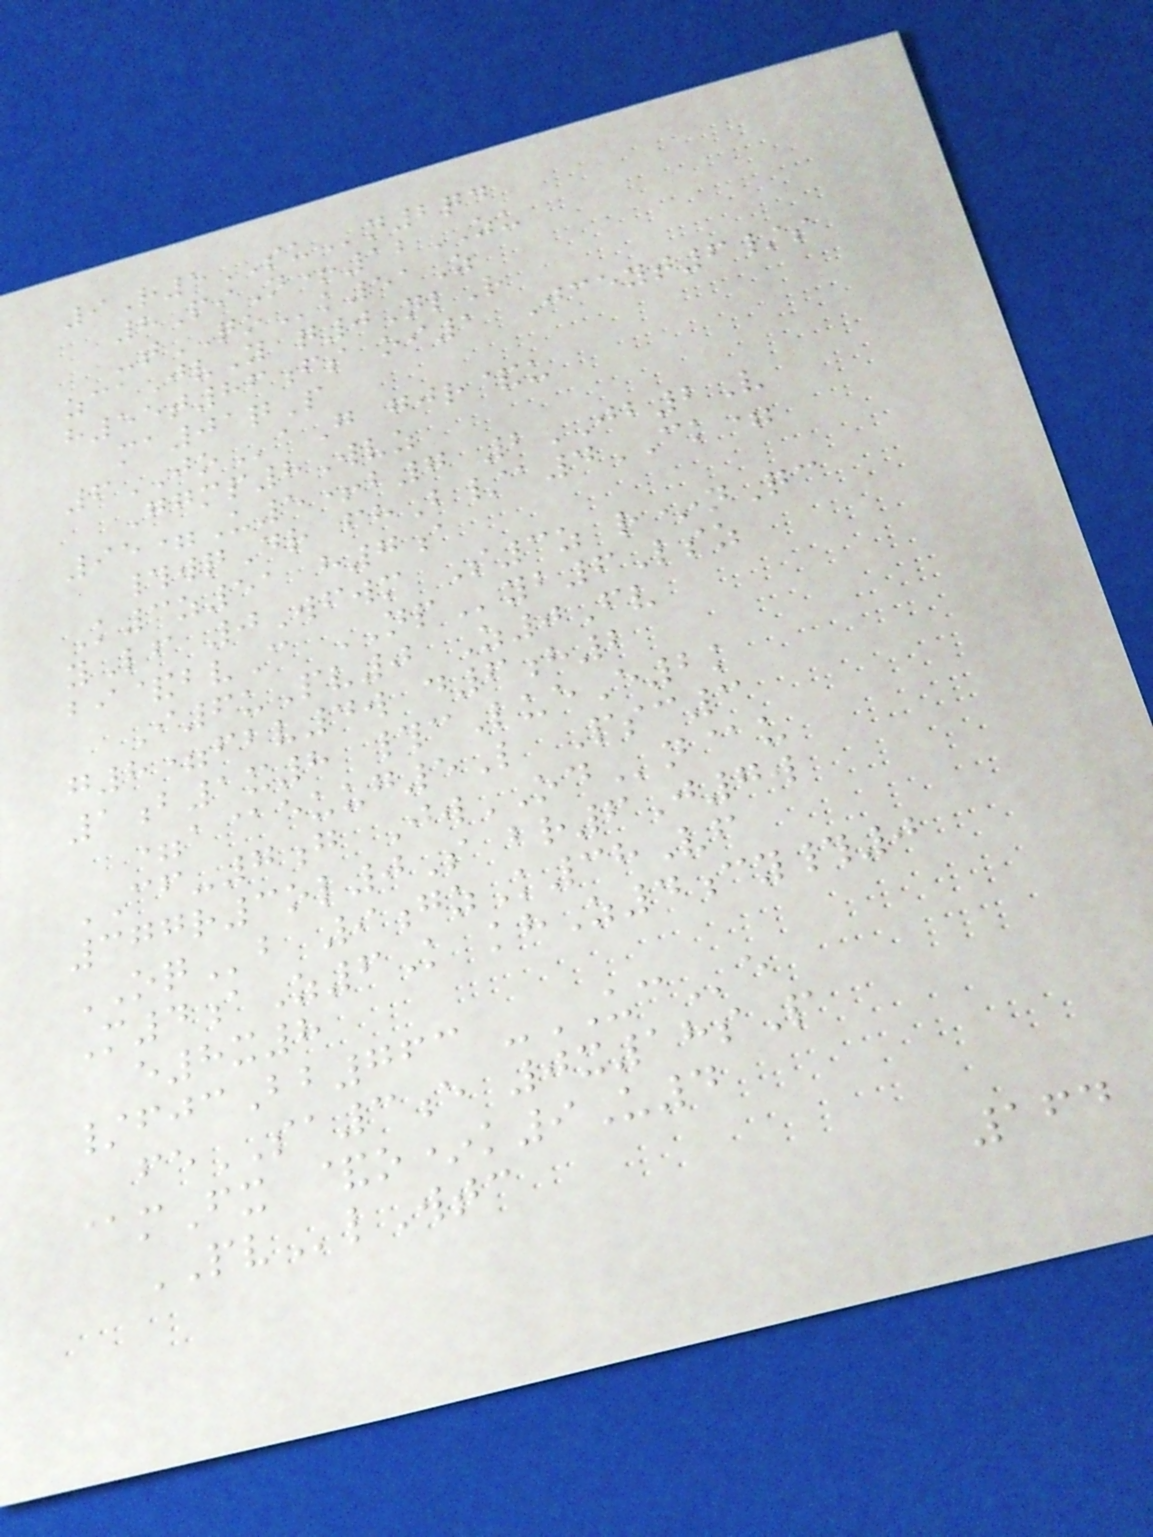9R5SUn2qd
8PiN+12ZU
-tQOk51Z
zcaJvY q0NlR
h55t86fs oi1 Jceyt6/s
ma01qP
6JOaG gjr&u
Ggmp8Wvz
95=U5+b7 2JB2V
#wqDr fhB/a4CK=
K3z51 h7a
yLf 0Wfwm S3z r*nQc
bi&bvC NPyb6Lsz
I6uPv0 Z0Fv
g8=fbv4w d6h2
1b1x8 #cLueE2k
=a@euug5L Psc3
CF-7g JwODn@u
377r3ol0S br6J7w
OQb 9gzK38Vf
M4aZ6K khZ4cy#0
e8x8
/fjcBb763 -UCe
feSA3e 0x18sP
@mFx &o*k9U4
PVlWtc
164
